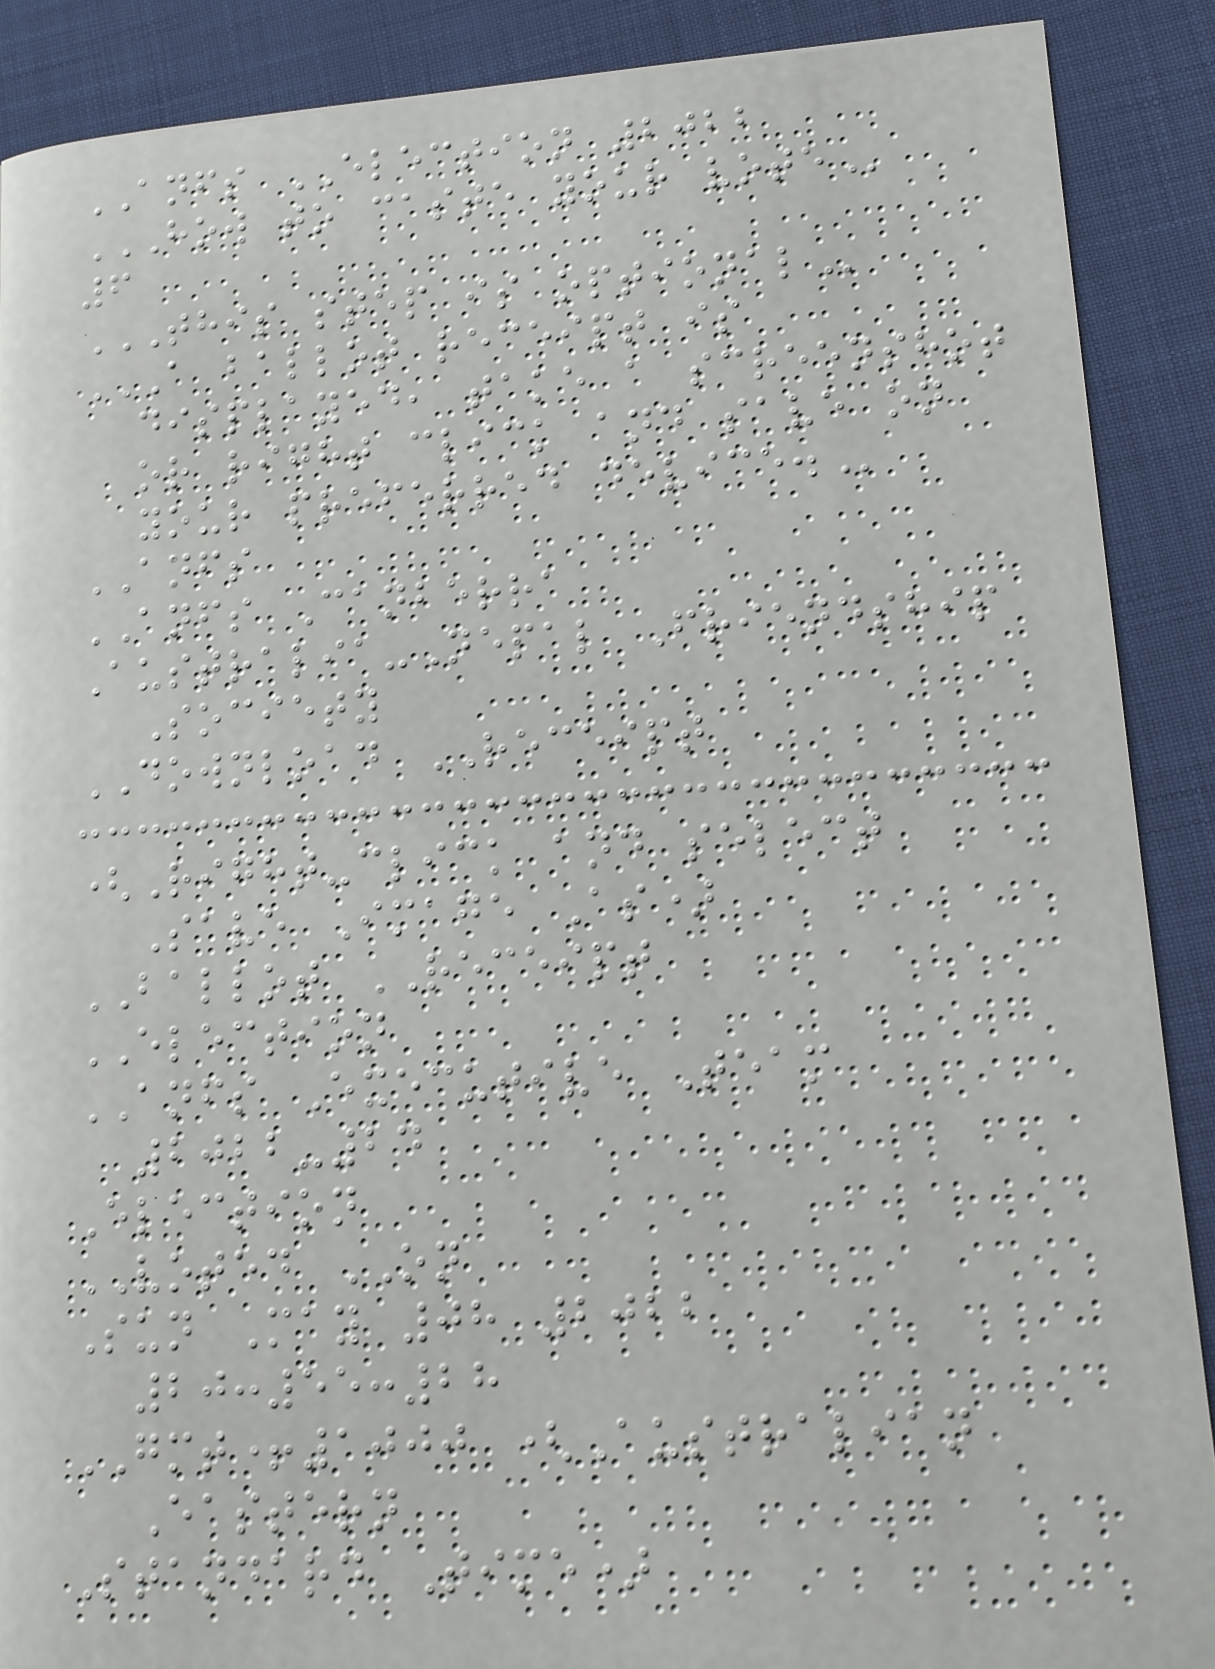ANFS ELECTION 2022
HOW TO CASTE YOUR VOTE
6
THIS STEP IS OPTIONAL
A BALLOT RECEIPT IS
DISPLAYED, TAKE A SCREENSHOT
OR RIGHT CLICK AND SAVE ON
YOUR PREFERRED DEVICE.
ANFS
ANFS Canberra
Australia-Nepal Friendship
Society
DOWNLOAD RECEIPT
(Right-click and select
Save Image As)
BALLOT RECEIPT
ELECTION
ANFS Executive Team
2022-24
Election
VOTED ON
Sun May 08 2022
20:55:28
GMT+1000 (Australian
Eastern
Standard Time)
